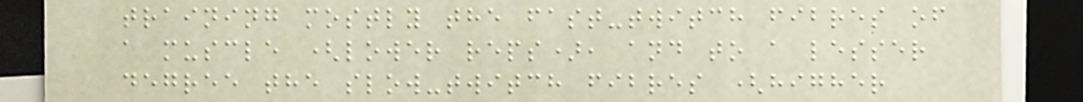training mostly the fast-twitch fibres of
a muscle (lower reps), and to a lesser
degree the slow-twitch fibres (higher
